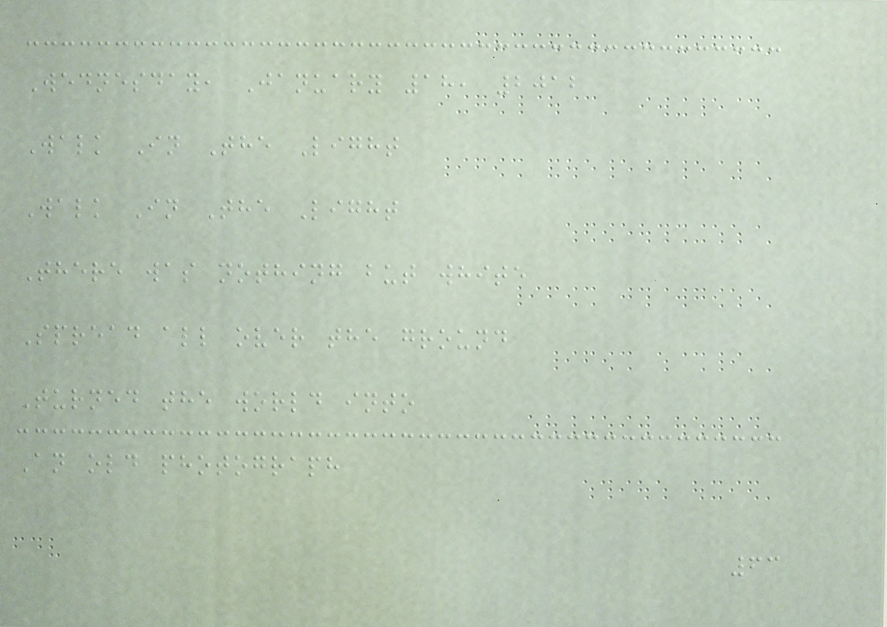Wednesday, January 18, 2012
Walk In The Light
Walk In The Light
There was nothing but white
Spread all over the ground
Turned the world into
An old photograph
63
